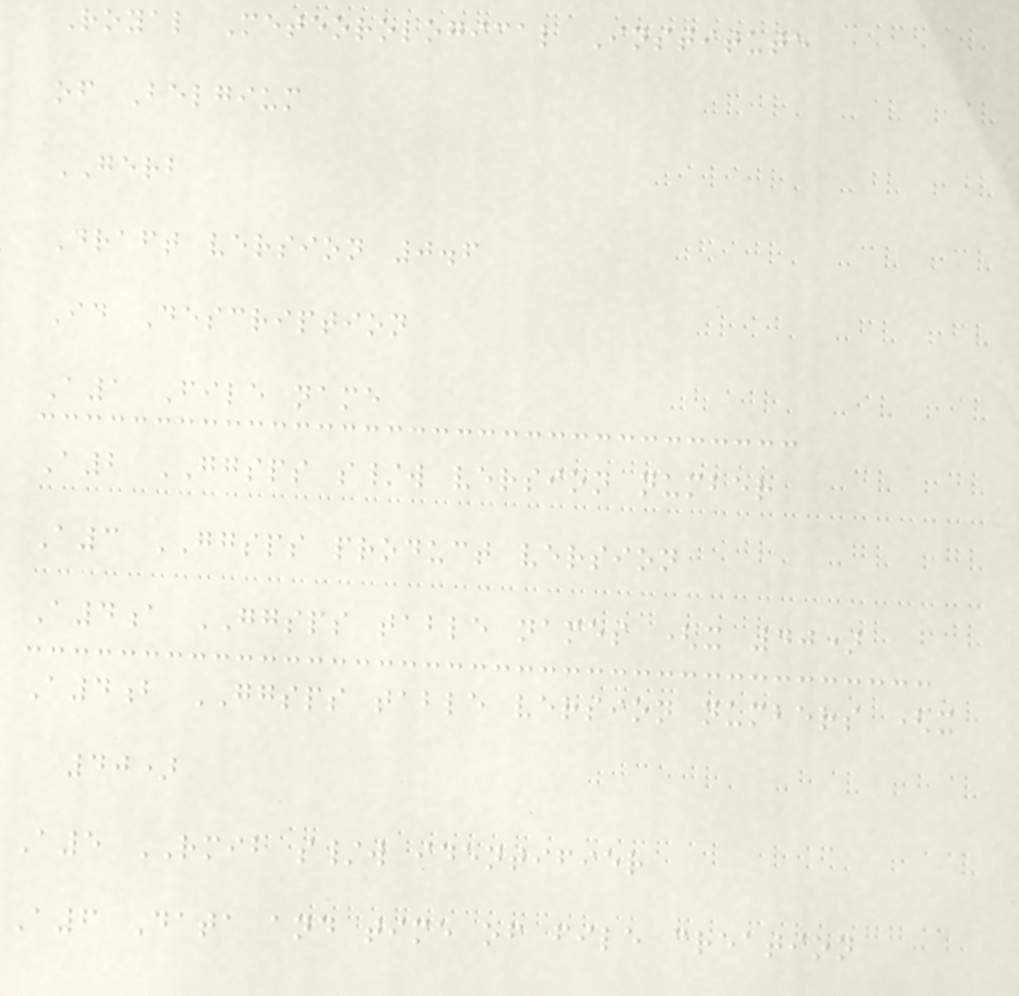Royal Meteorological Institute
of Belgium
GERB
Draft version 0.6
Id Description
A1 File name
A2 GGSPS s/w version number
A3 GGSPS product version
A4a GGSPS table names (x 40)
A4b GGSPS table version numbers (x
40)
A5 RMIB s/w identifier
A6 Data and time of file creation
